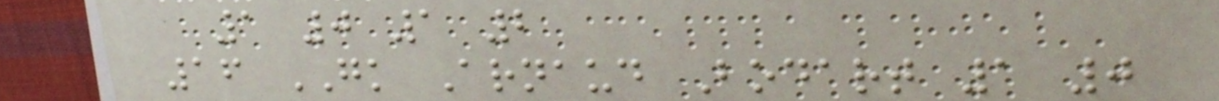1 0 1 2
16 GK Arnaud Bodart 1 0
